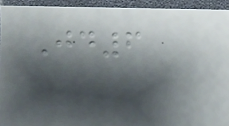Jd6
